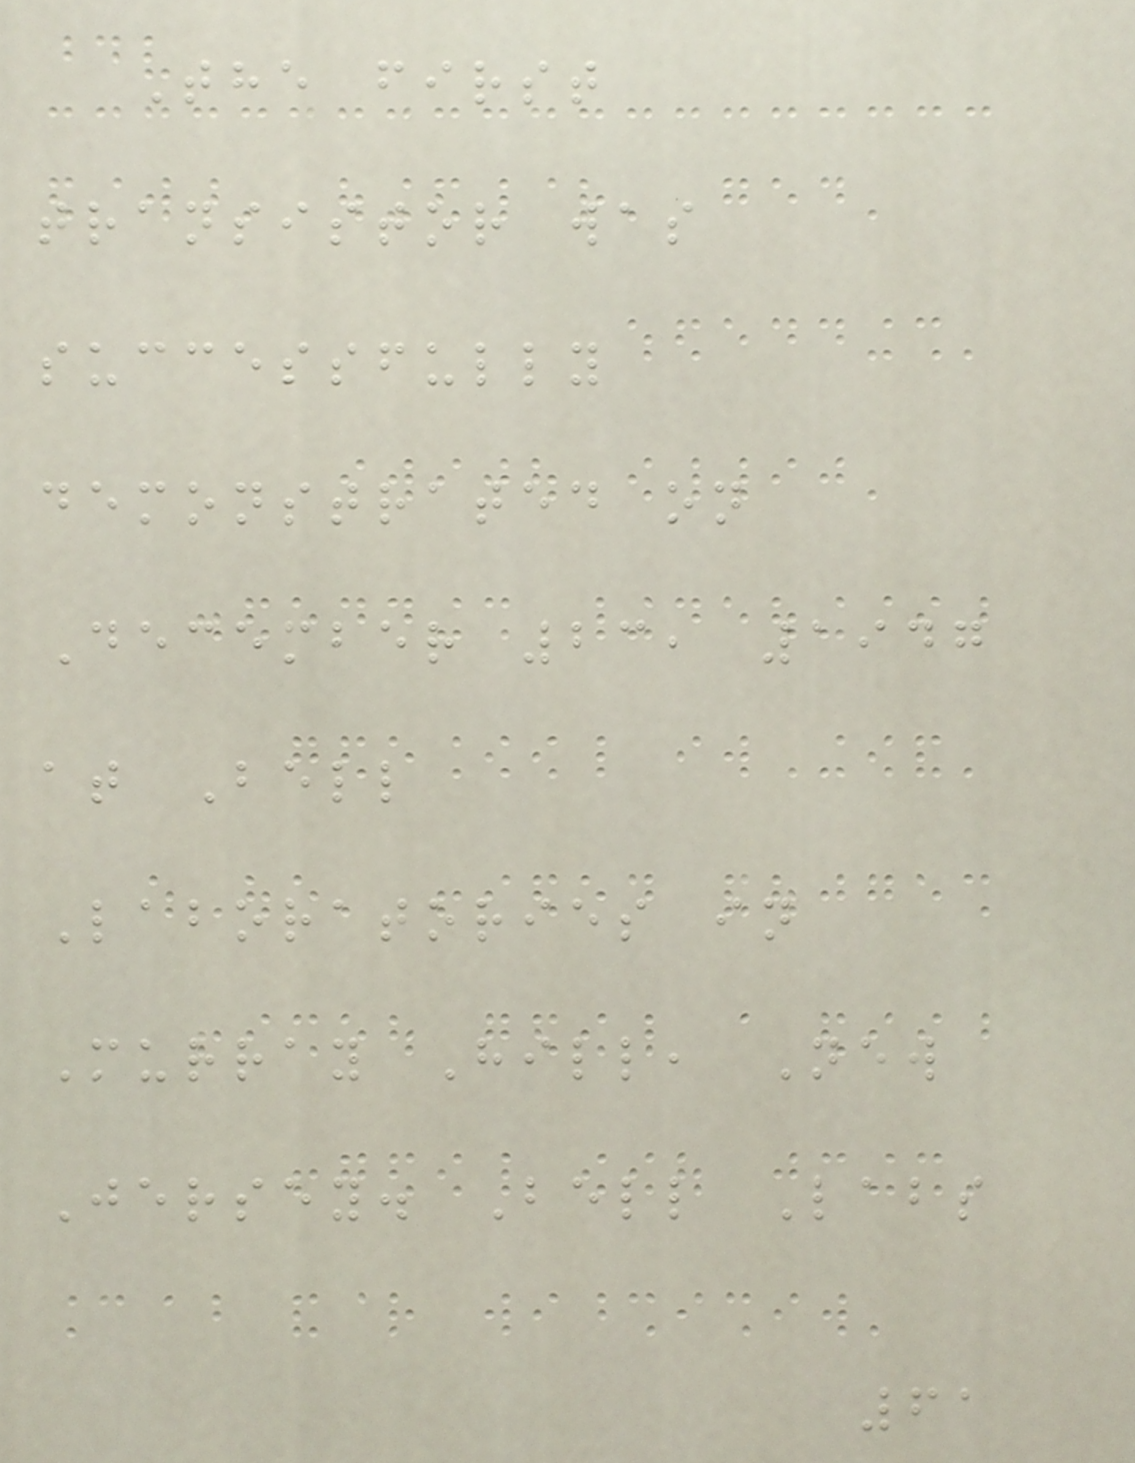The first
transistor was
successfully
demonstrated on
December 23, 1947
at Bell
Laboratories in
Murray Hill, New
Jersey. Bell Labs
61
